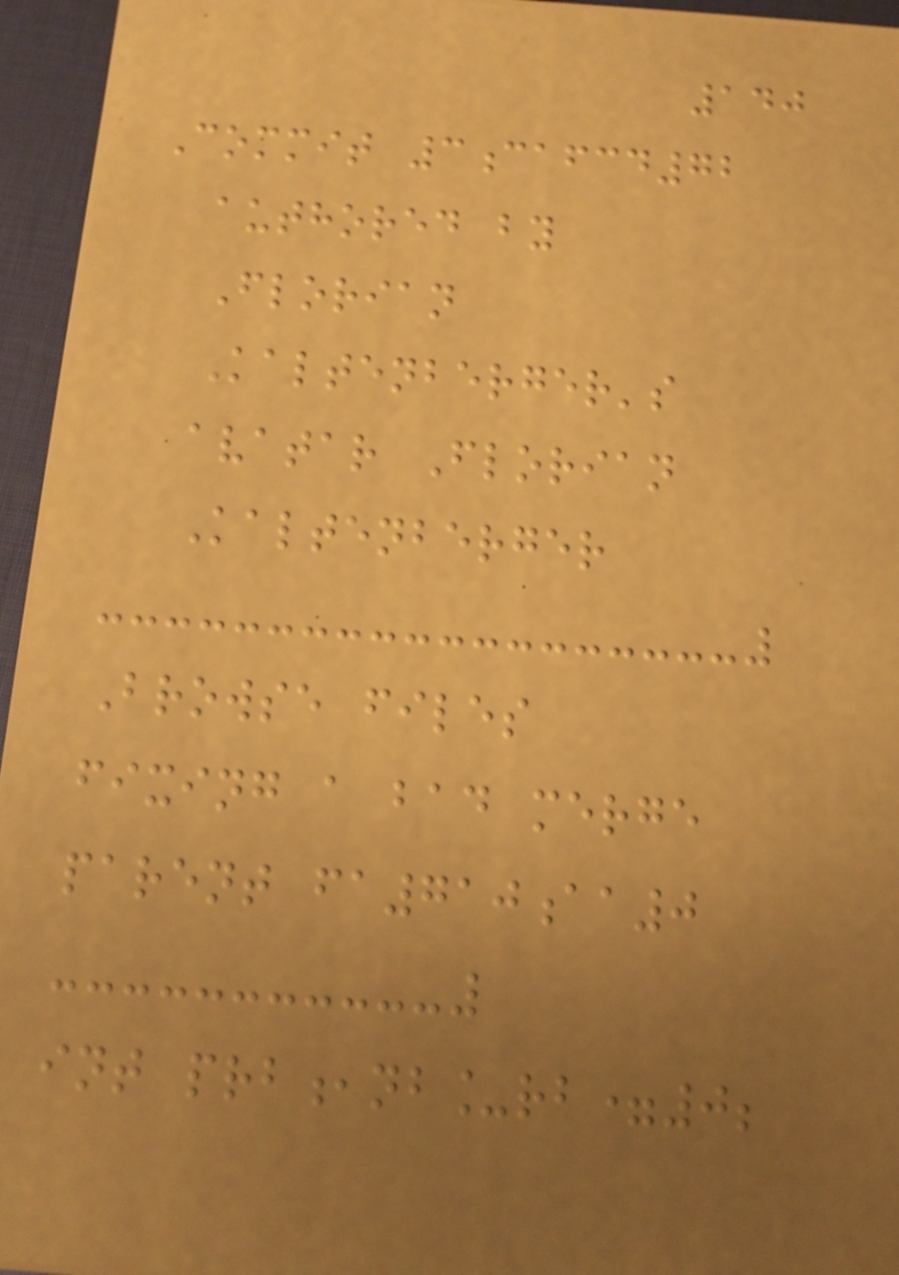140
Commit 3cafcd72
authored by
Florian
Kaltenberger's
avatar Florian
Kaltenberger
Browse files
fixing a bad merge
parent fa710aa0
int prb,nb_rb=0;
